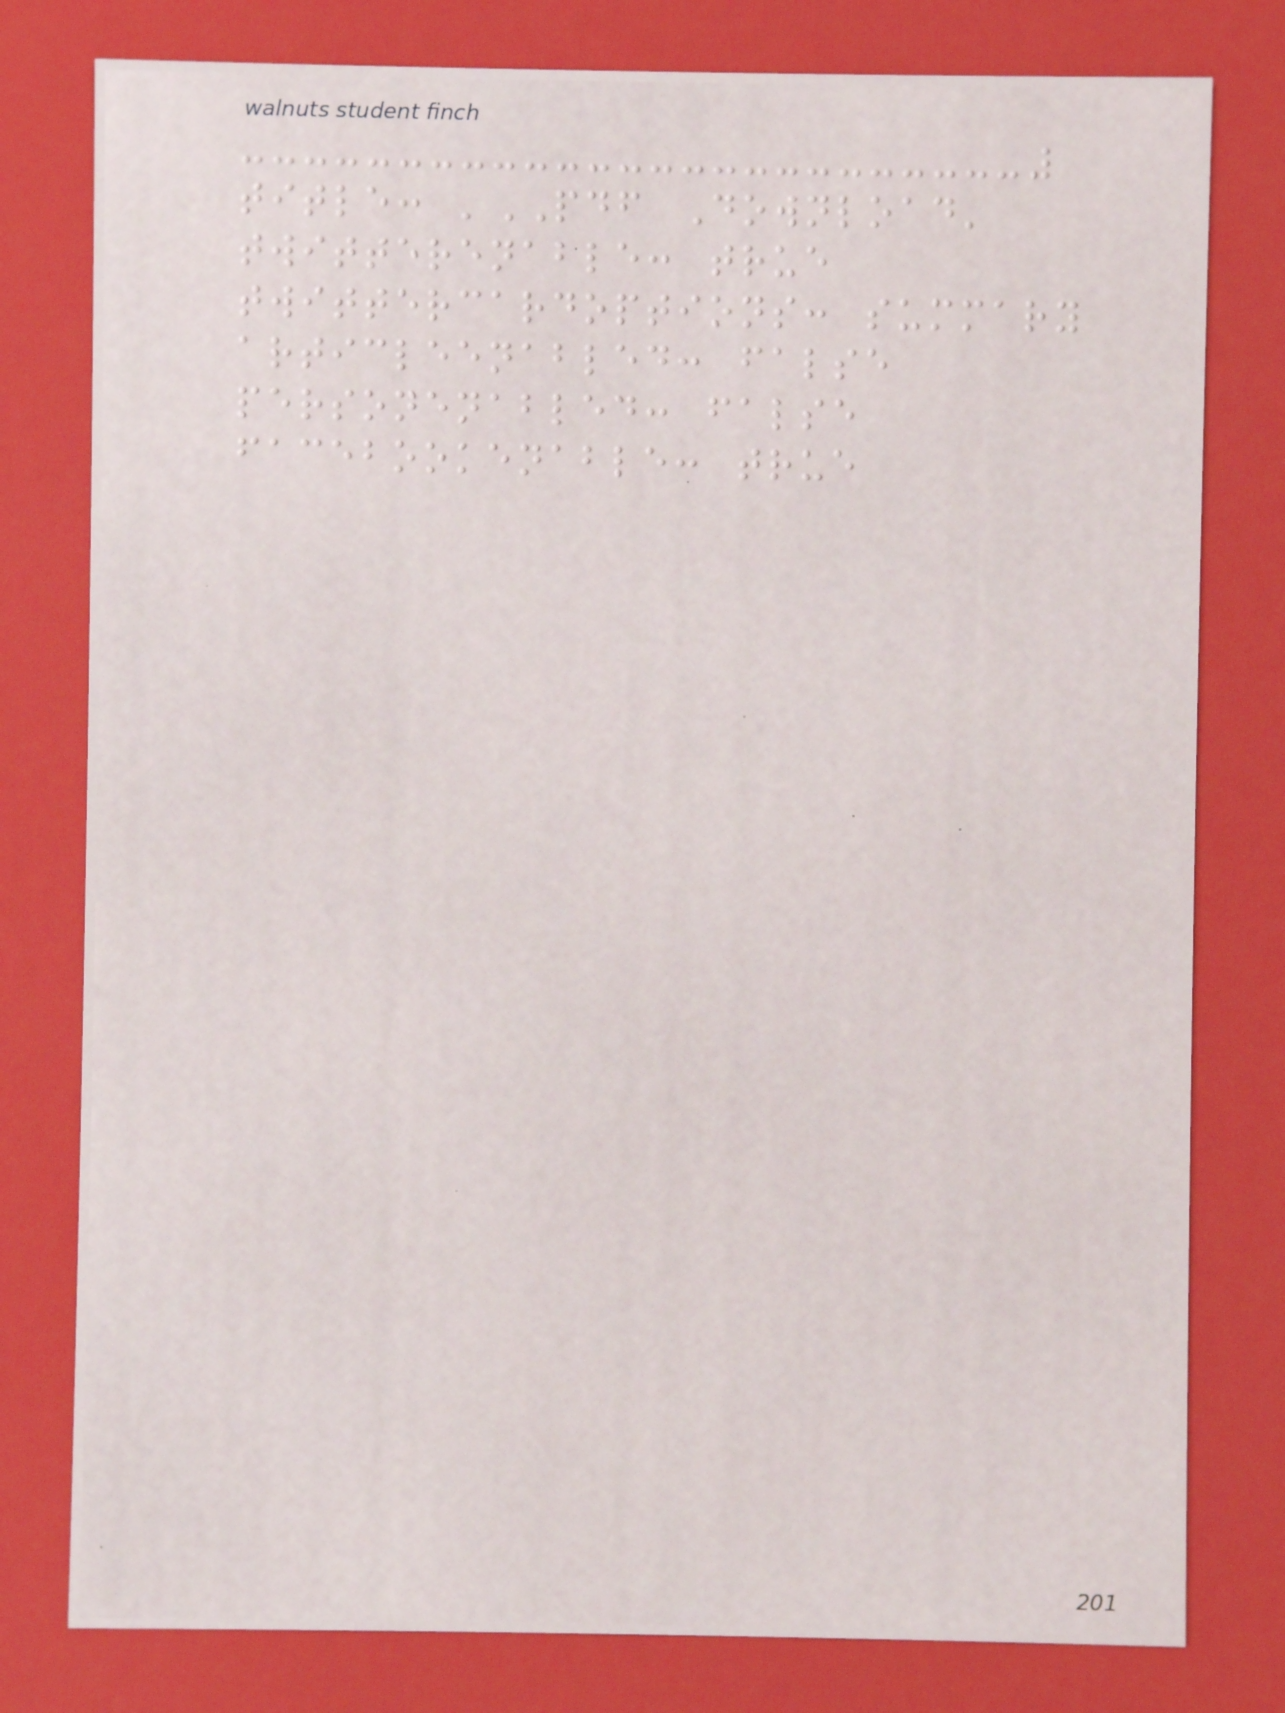title: 'PDF Download'
twitterenable: true
twittercardoptions: summary
articleenabled: false
personenabled: false
facebookenable: true
